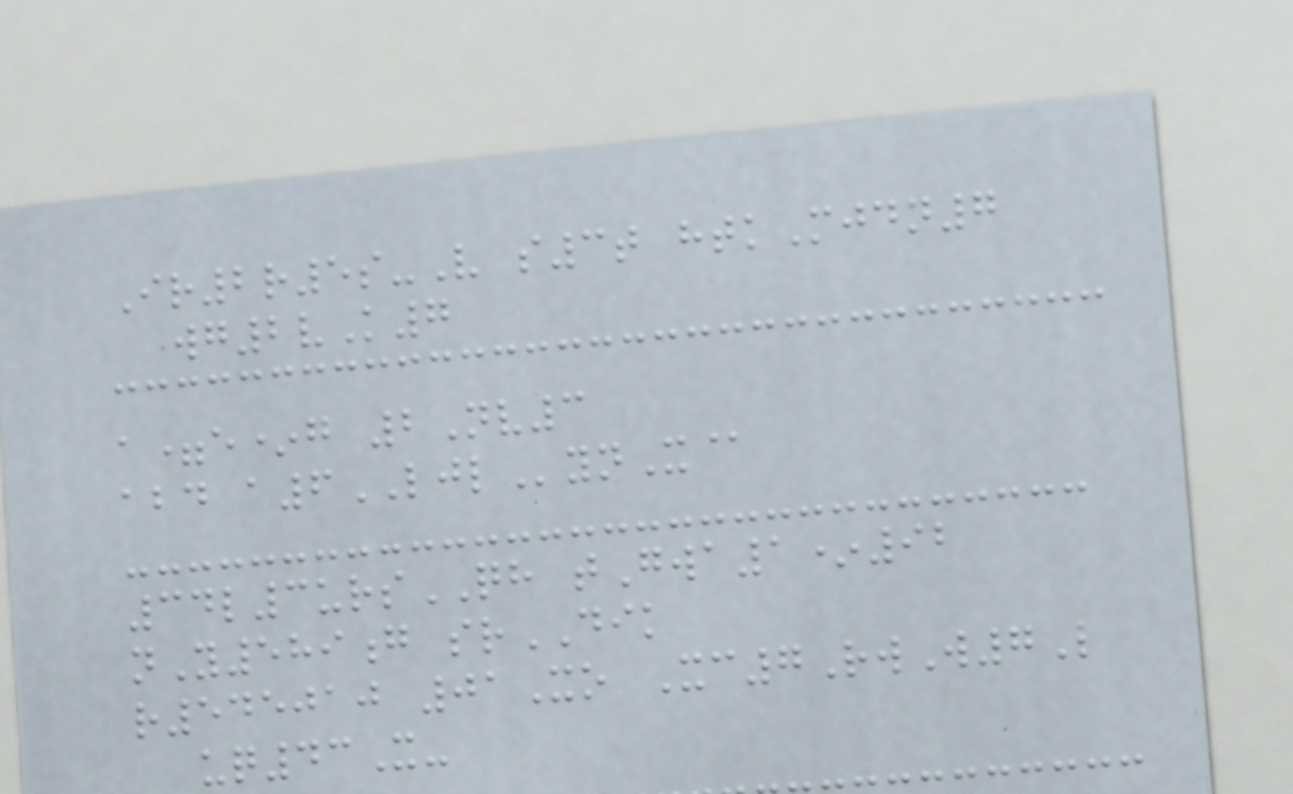Ir2r5s-V s3t htkMjdn7
wg2vK7
a=e*g 2Nv3
abd a6LJLynX@
34l3ursQH tGwa1*92
nY589g srDIK
r545010 01Xo Xc7RwW7L
uq43X-
